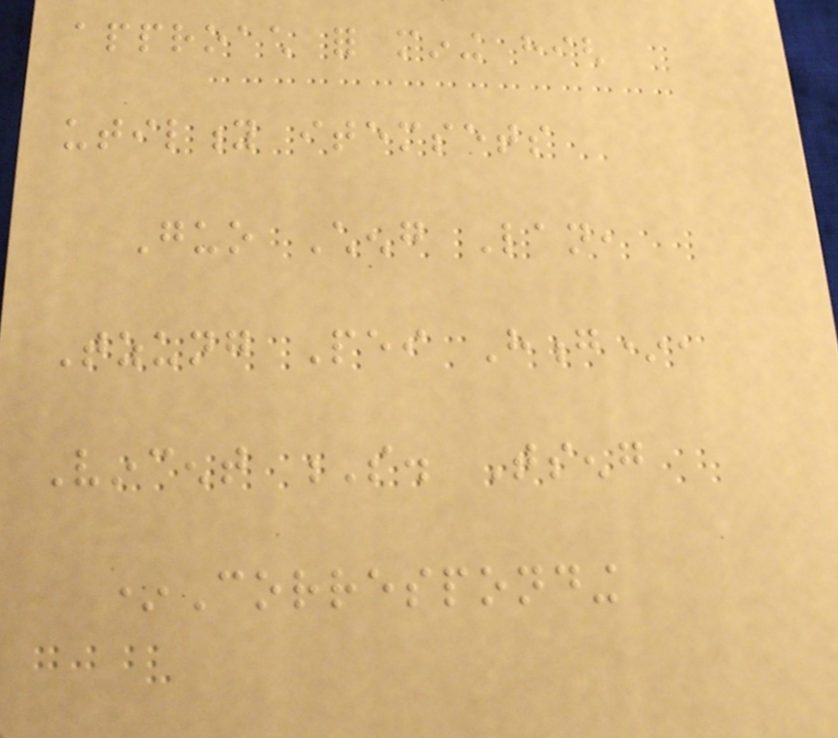approach for mining high
utility itemsets
Guo Cheng Lan,
Tzung Pei Hong*,
Vincent S. Tseng
*Corresponding
